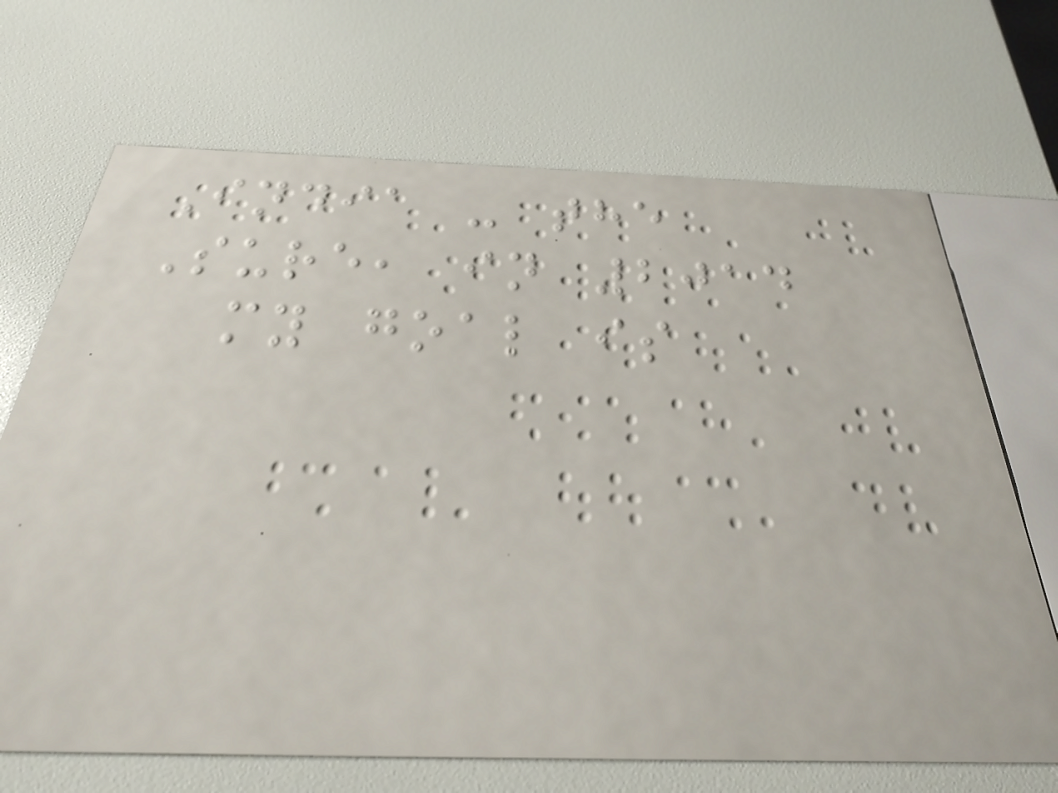India - the
Sure, in 2014
my goal is
